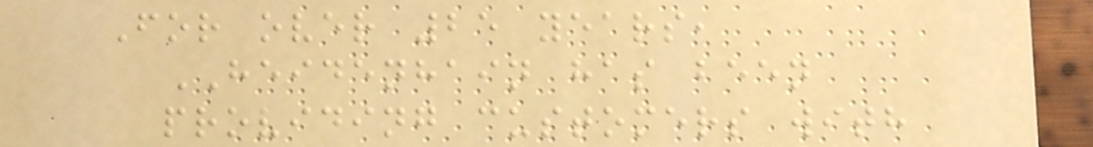For over 25 years,
HEIDENHAIN has been
providing customers with
